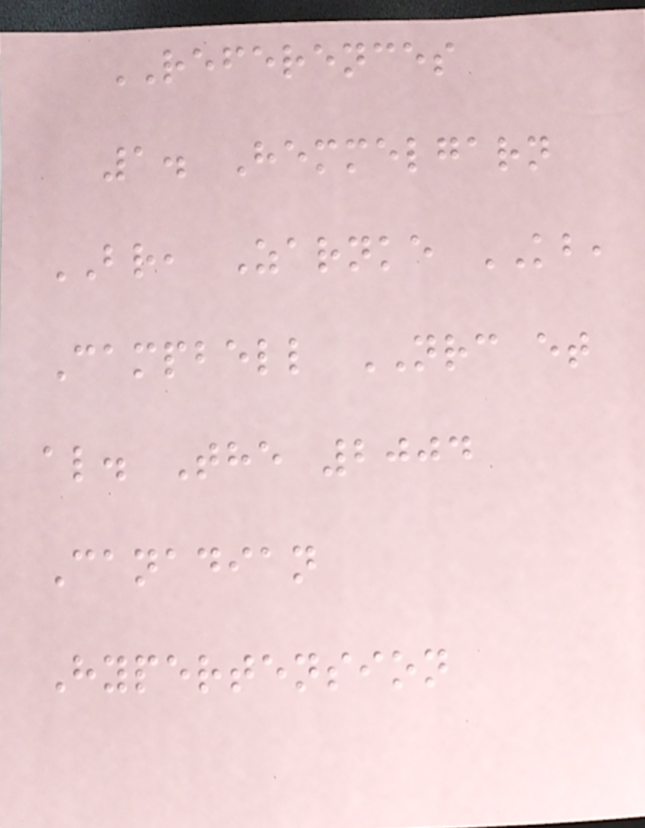REFERENCES
1. Hemmelgarn
BR, Zarnke KB,
Campbell NRC et
al. The 2004
Canadian
Hypertension
